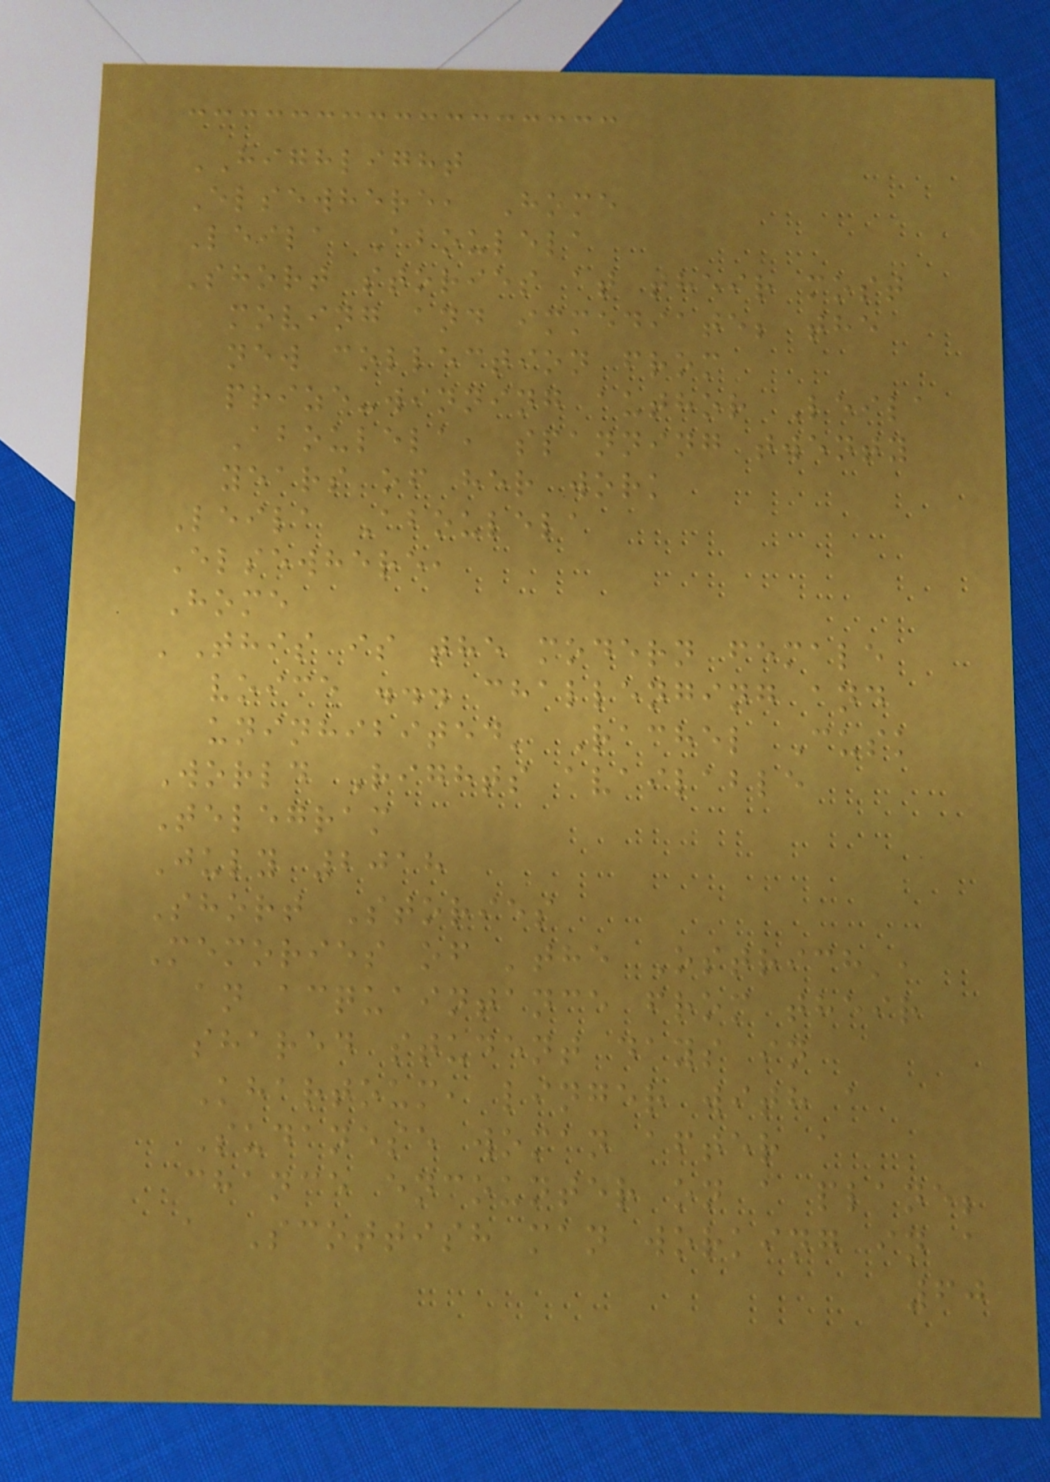HIGHLIGHT
Elsewhere, Home
Leila Aboulela
Short stories at their most
moving and immediate; the
new collection from
prize-winning author Leila
Aboulela, spanning twenty
years of her work
Leila Aboulela
Elsewhere,
Home
'This is the modern female
voice ... challenging and
uninhibited' Rachel Cusk
World Rights available
Telegram
July 2018
Short Stories
Memories of 'the Ostrich',
an acquaintance from their
shared student days in
Khartoum, linger with a
Sudanese woman after a
chance encounter on a plane;
a Scottish man working in a
60
